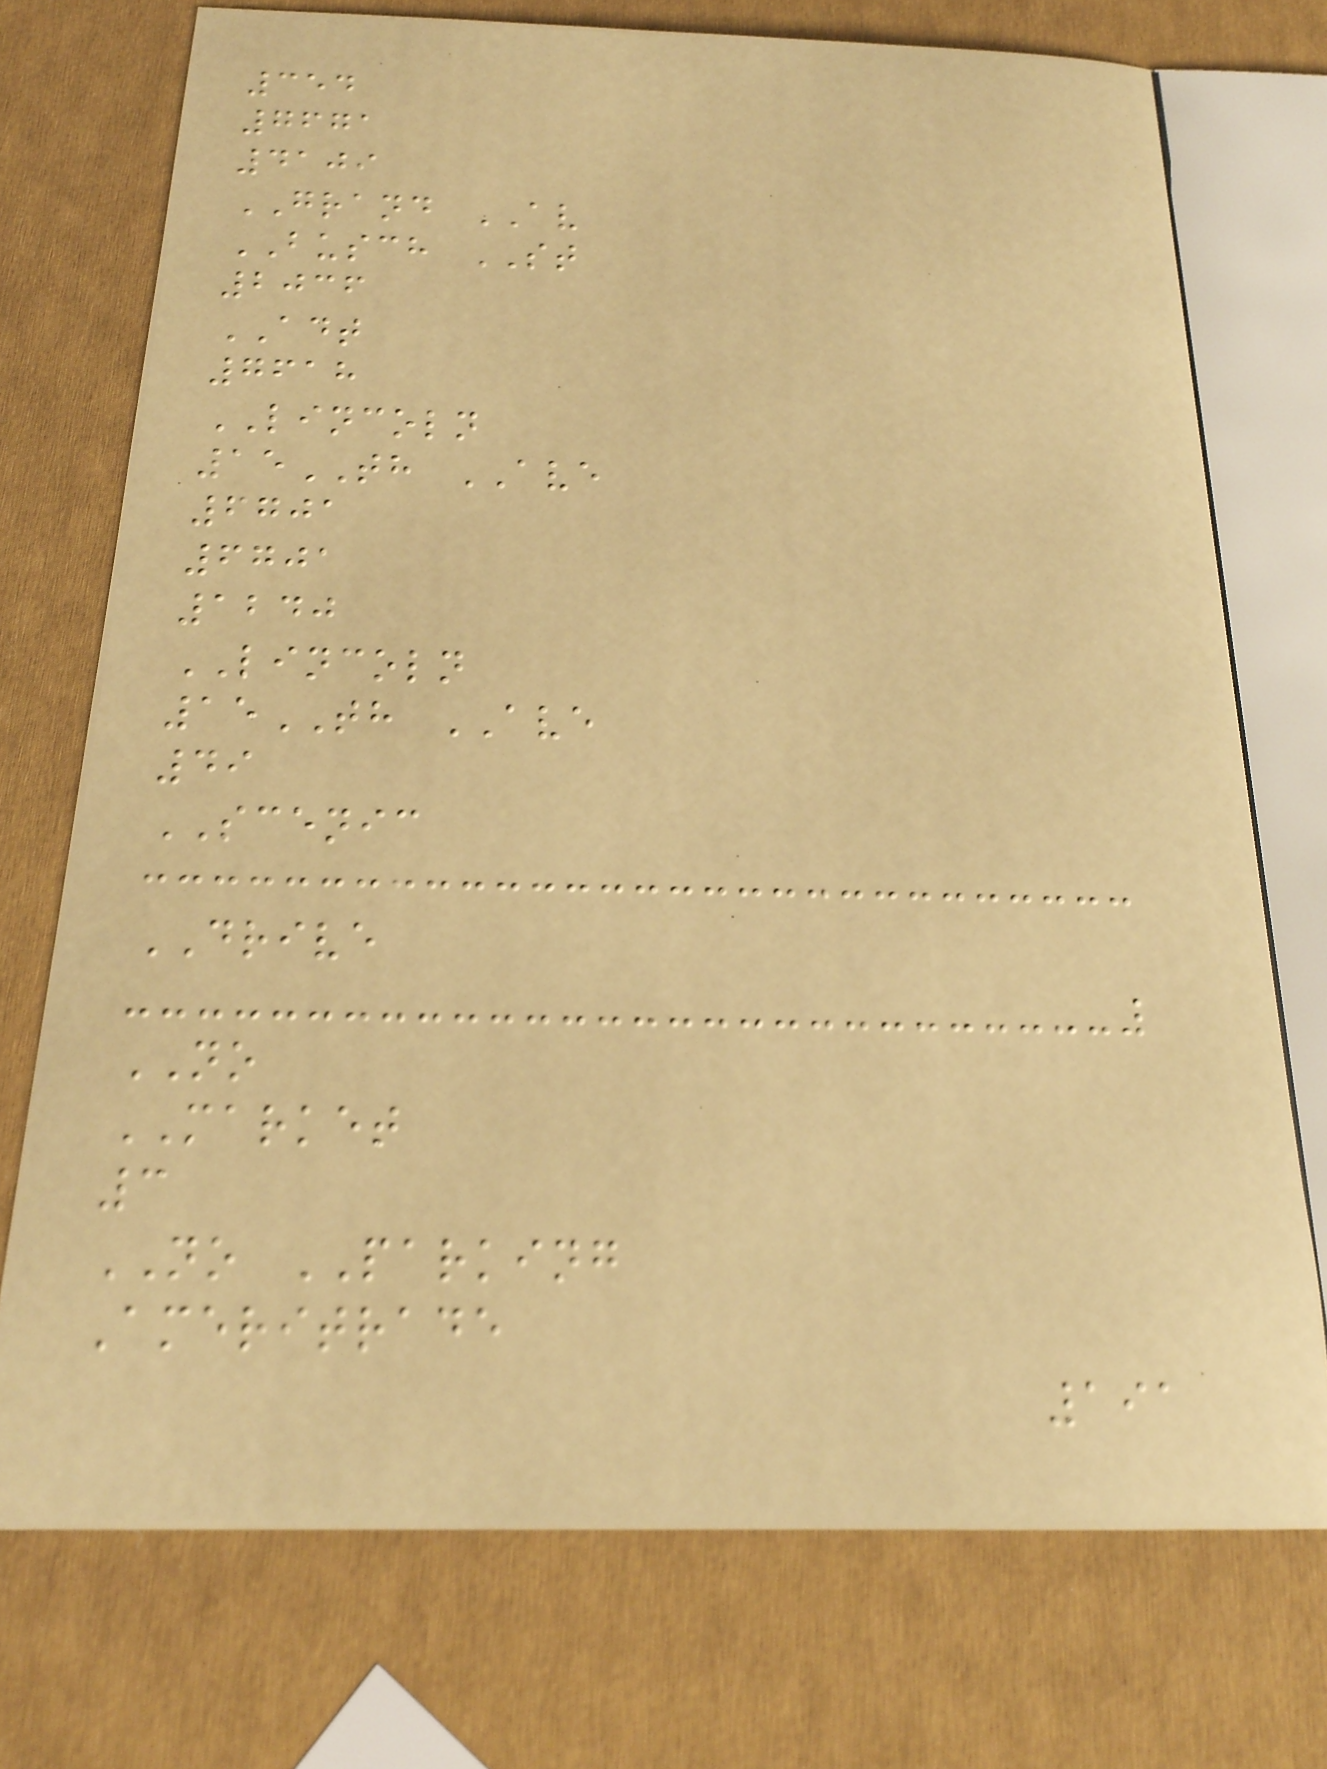354
7671
4109
GRAND AV
BUSCH ST
2036
ADT
7618
LINCOLN
15TH AVE
6701
6701
1240
LINCOLN
15TH AVE
49
SCENIC
DRIVE
NO
MARKET
3
NO PARKING
Ameritrade
191
